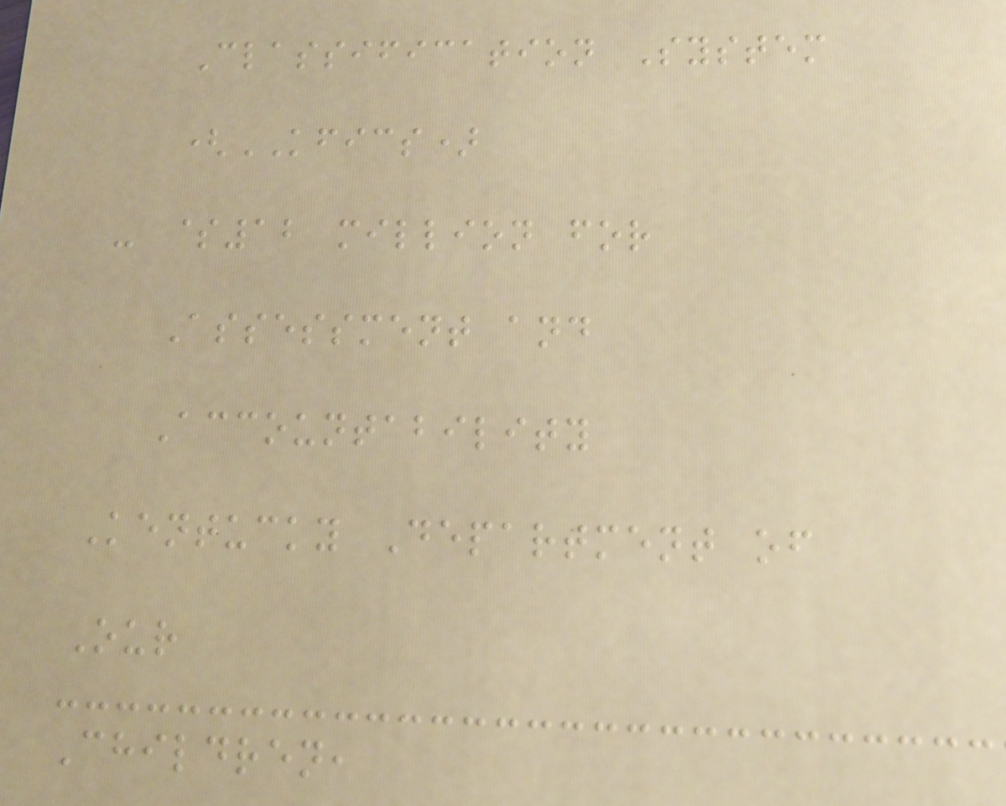Classification System
(KFICS)
- $12 million for
Assessment and
Accountability
Kentucky Department of
Our
Children,
